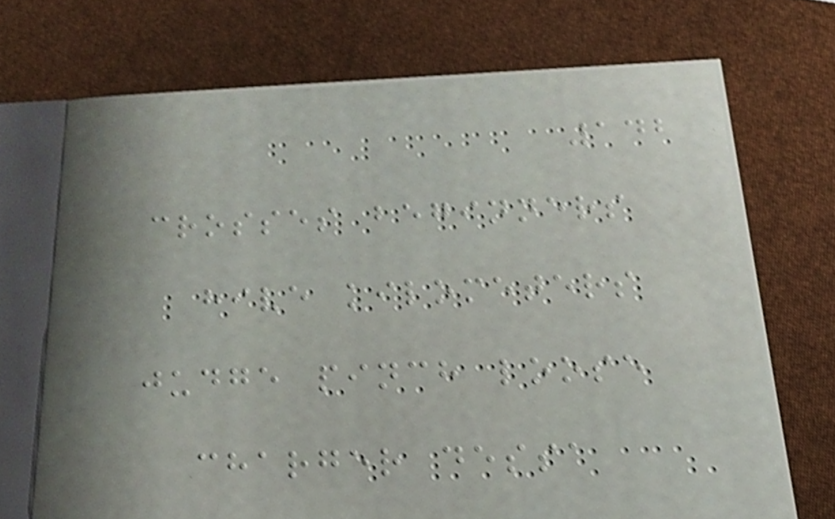142
crosses beginners
hive kilometers
judge pinch loose
charger dessa
